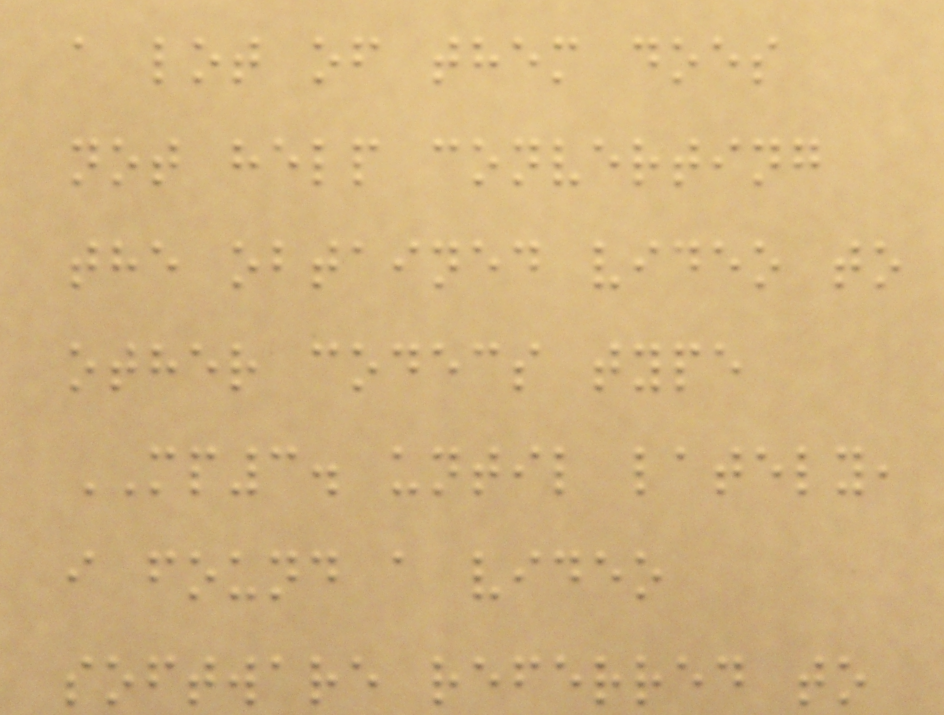a lot of them does
not help converting
the obtained video to
other codecs type
MP3. until lately,
i found a video
software referred to
